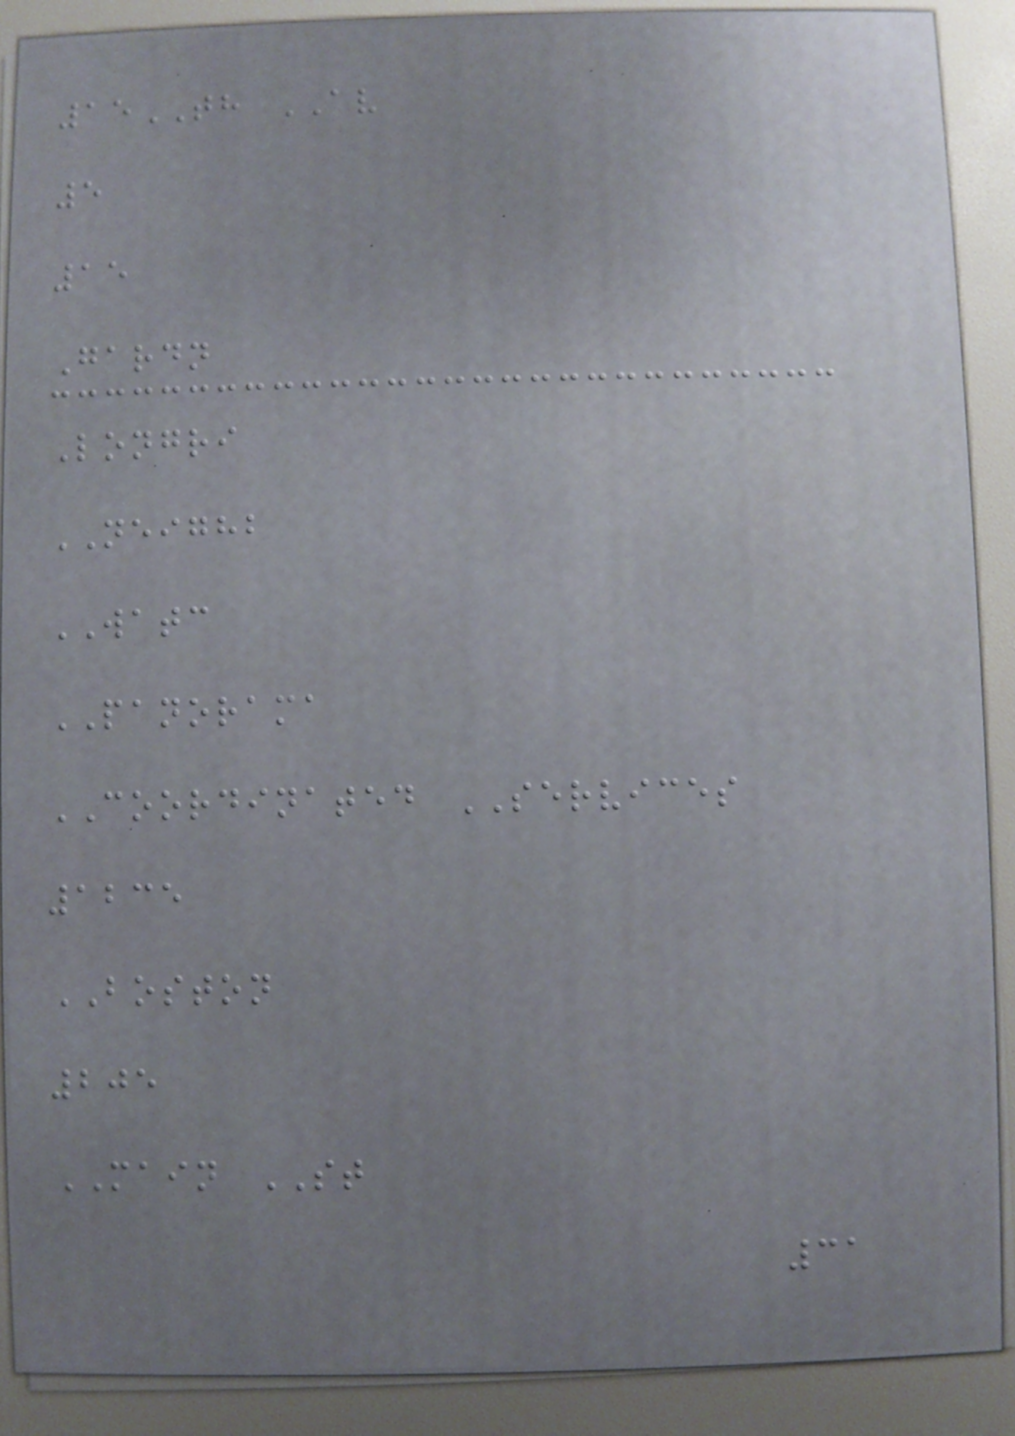15TH AV
5
15
Gardn
Longri
NEIGHB
WATC
PANORAMA
COORDINATED SERVICES
1235
BOSTON
205
MAIN ST
31
